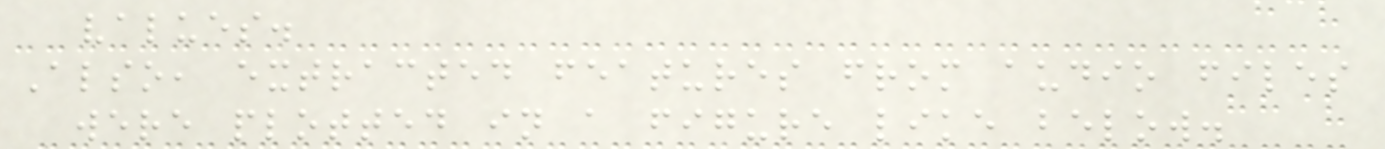values.
Also, extracted features from audio files
were plotted in a figure like below.
